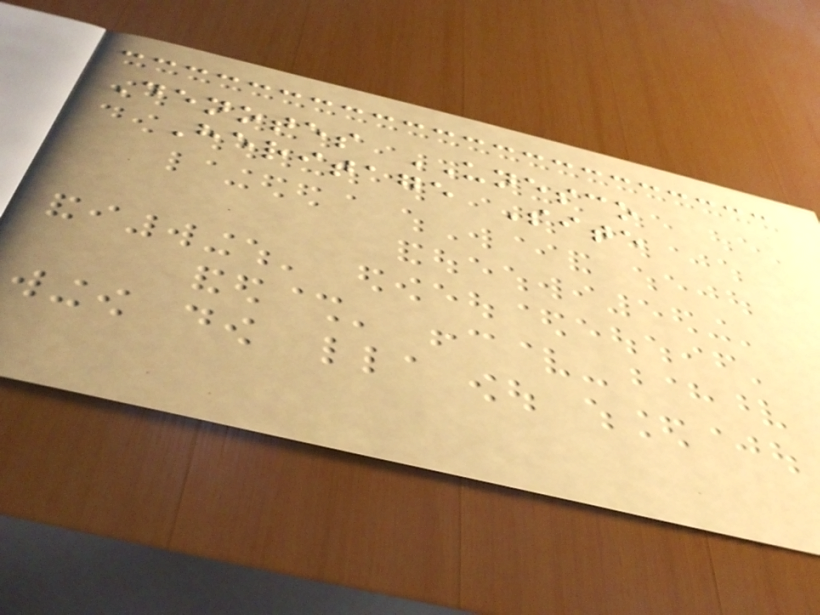Denotes UNESCO
Heritage Site
